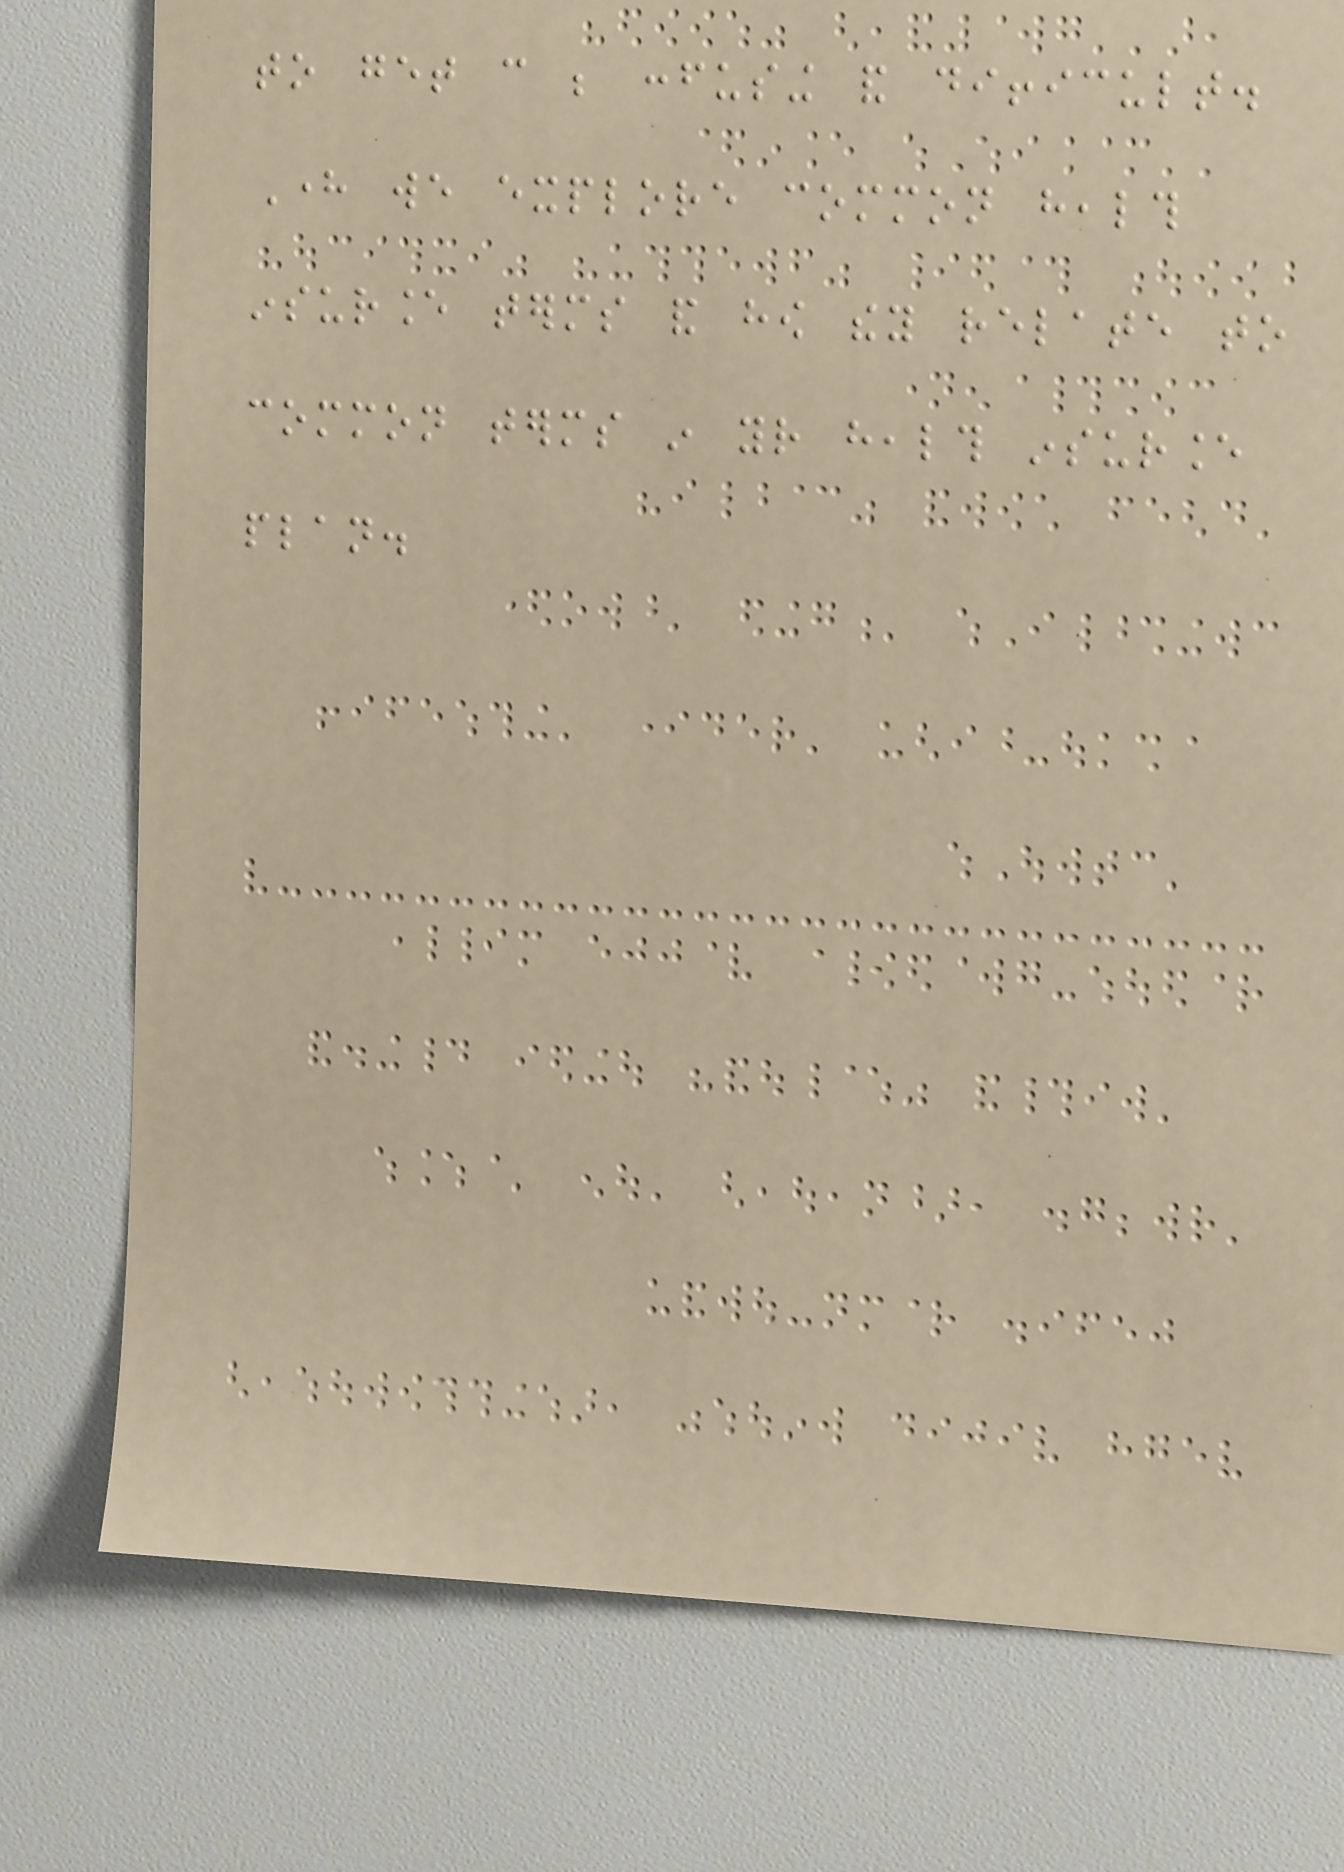to get can be confusing and difficult.
Here we explore common health
insurance terms and how they relate to
common terms in your health insurance
plan.
